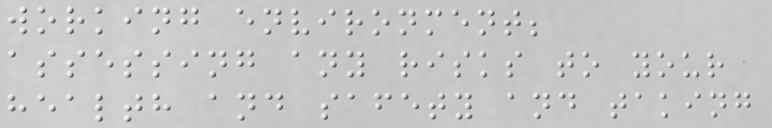working environment;
assessing any risks to your
health and safety and taking
